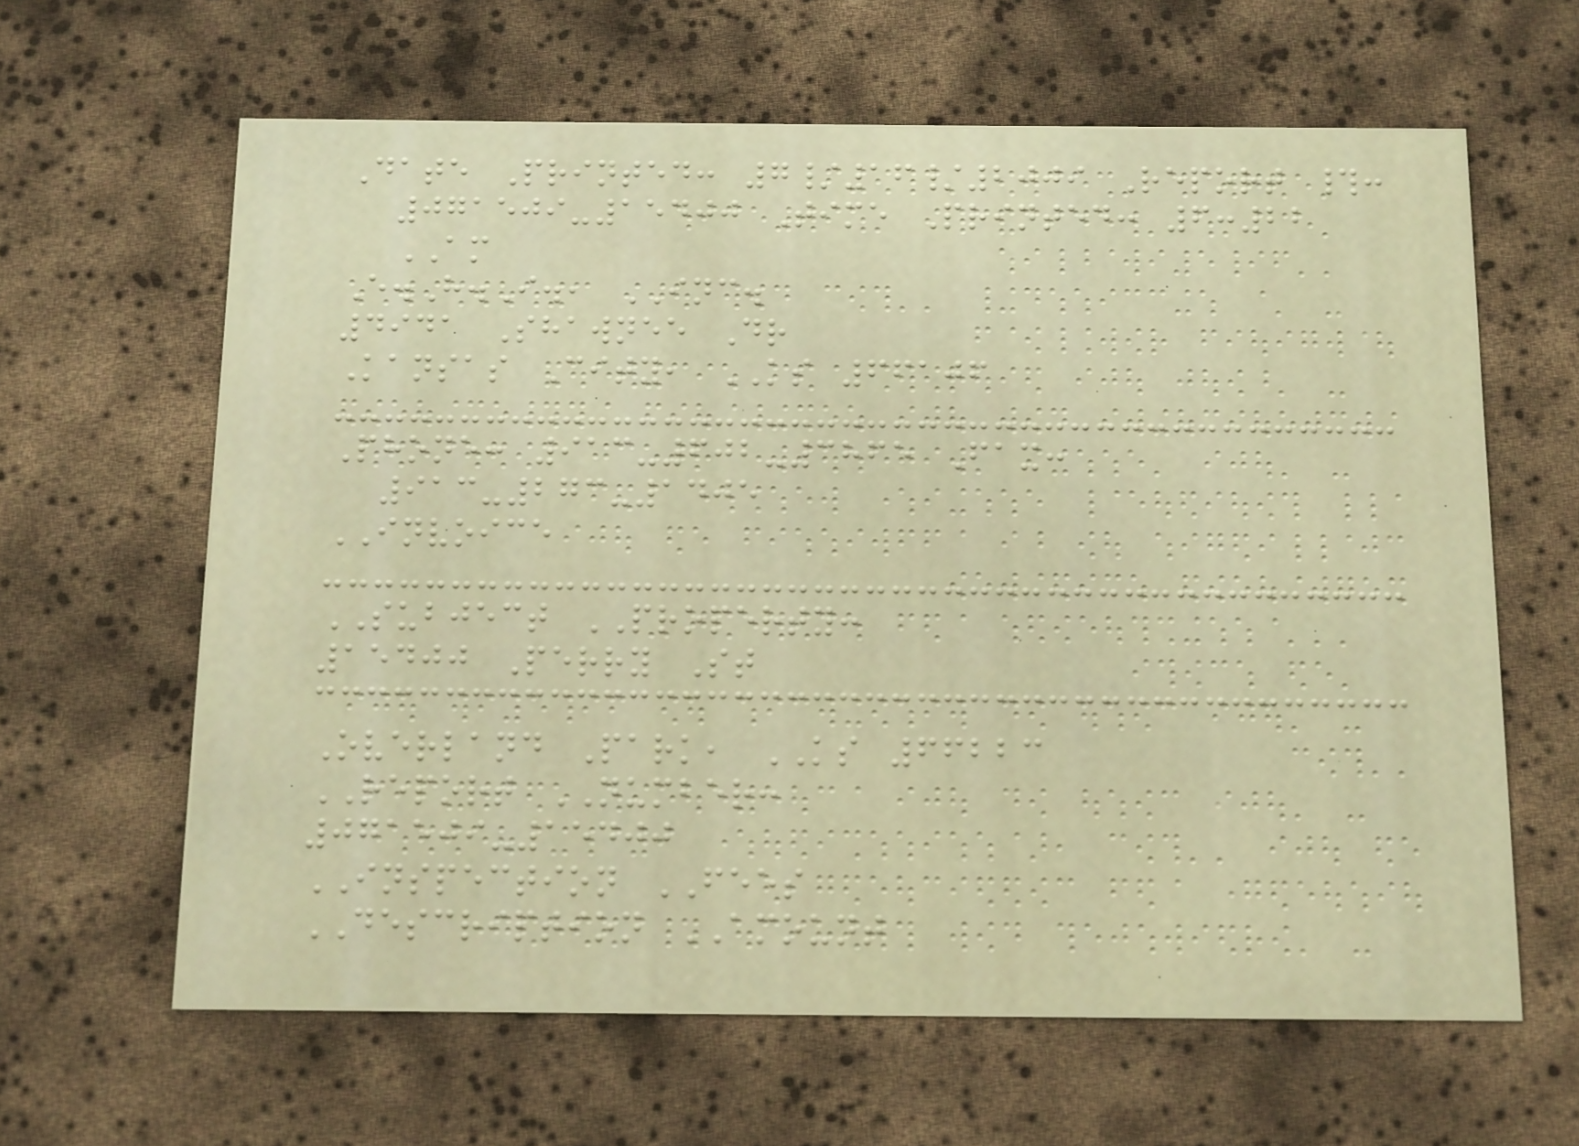Date Printed: 7/16/2009 Report #:
071509-15400 Time Printed: 6:22
AM
E.H.I., INC.
4941 Shawnee Dr
Kansas City, KS 66106
Phone: 913-602-3865 Fax:
913-273-1405
INVOICE
SUBJECT PROPERTY:
15400 Perry St
Overland Park, KS 66223
REPORT NUMBER:
071509-15400
INSPECTION FEES
DESCRIPTION AMOUNT
